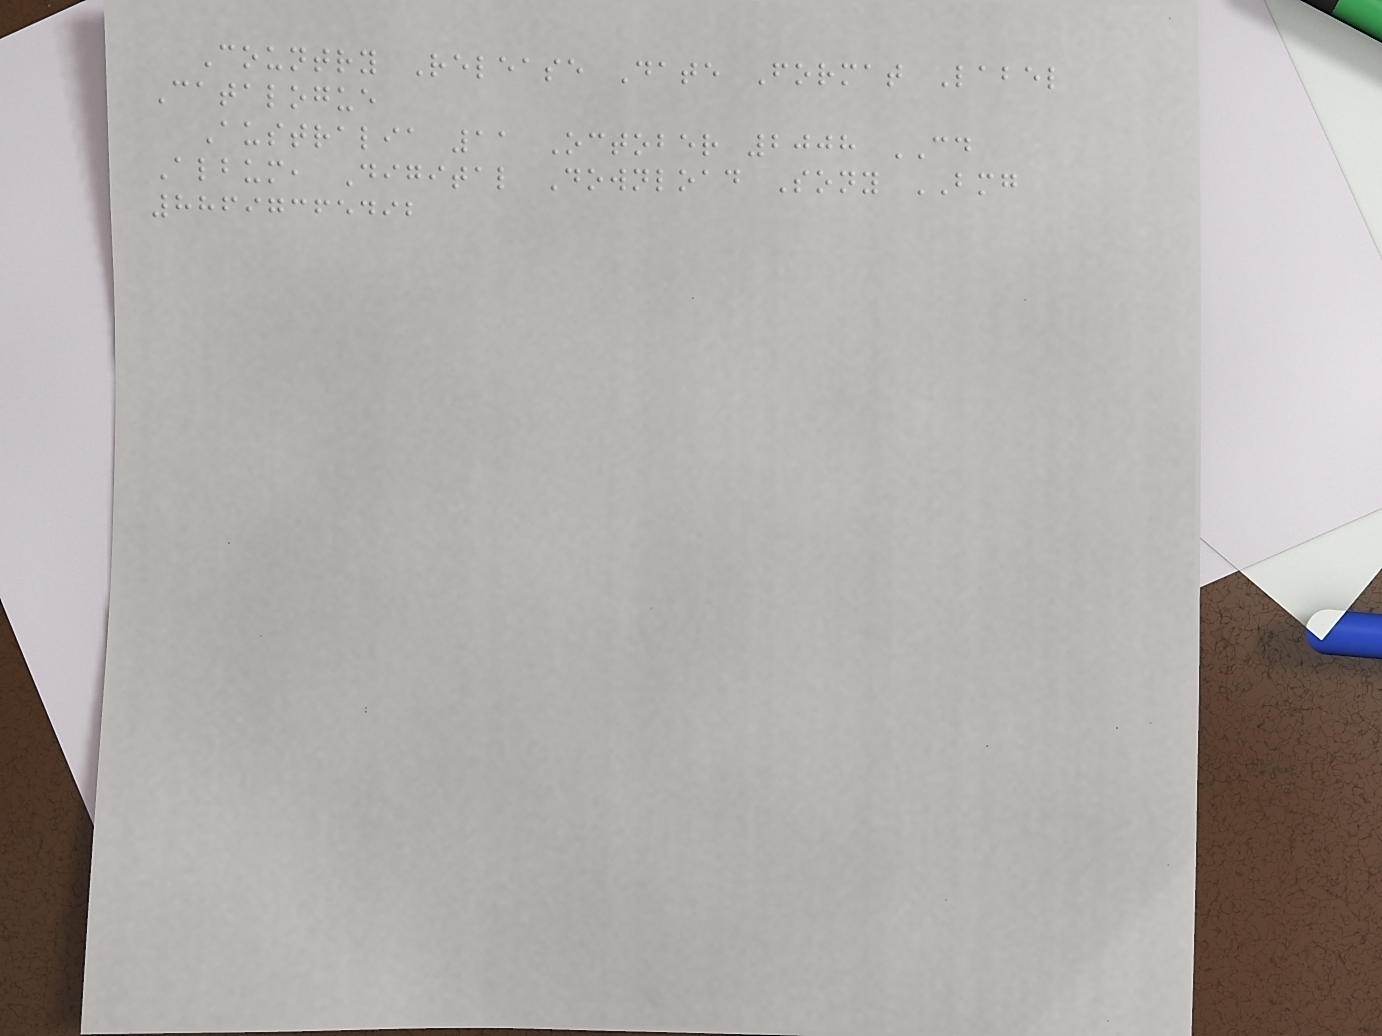Country Release Date Format Label
Catalogue
Australia 11 October 2008 CD
Album, Digital Download Sony BMG
88697365492
